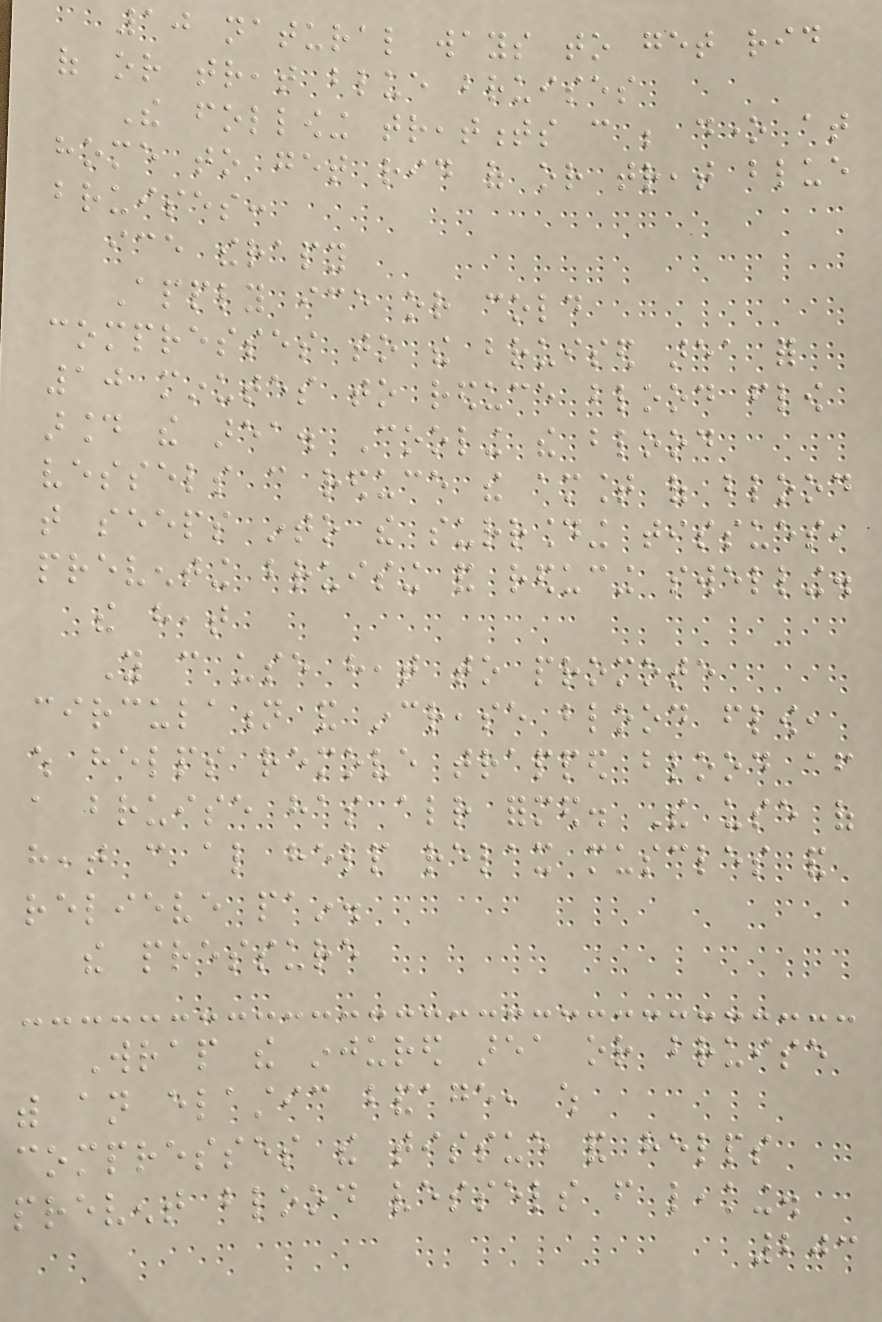10 natural ways to get rid
of or treat blue bruises
The following treatments can be done at
home to get rid of or treat blue
bruises:
ice therapy
Apply ice or cold
compresses to the bruised area for
10 minutes to reduce blood flow
around the area. Cooling the blood
vessels can reduce the amount of blood
that seeps into the surrounding tissues,
preventing bruising and reducing swelling.
the heat
You can use heat to promote
circulation and increase blood flow,
which helps remove trapped blood after
a bruise has already formed. The use of
heat can also help relax muscles and
relieve pain.
the pressure
Wrap the injured area or bruise
with an elastic bandage, which
compresses the tissue and helps
prevent blood vessels from leaking.
203
